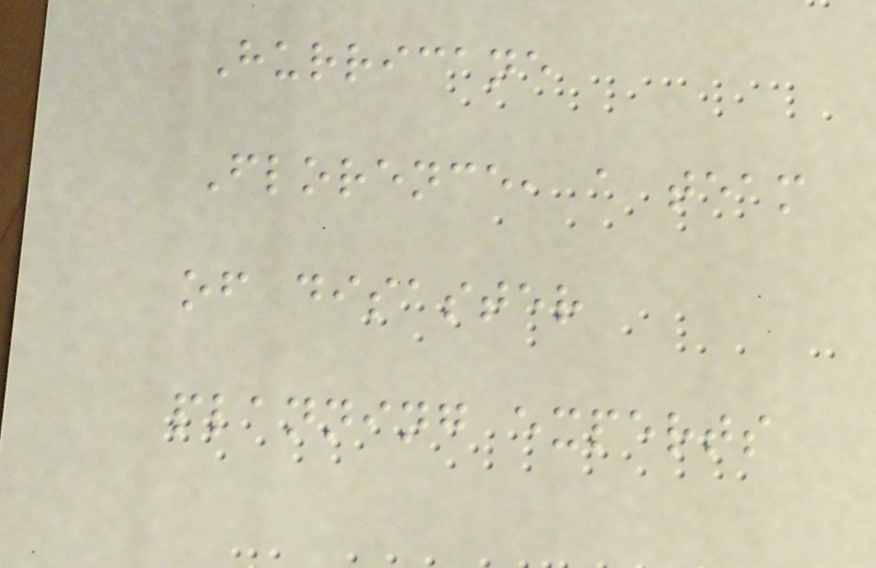Hurricane
Florence, a team
of disaster
planning experts
